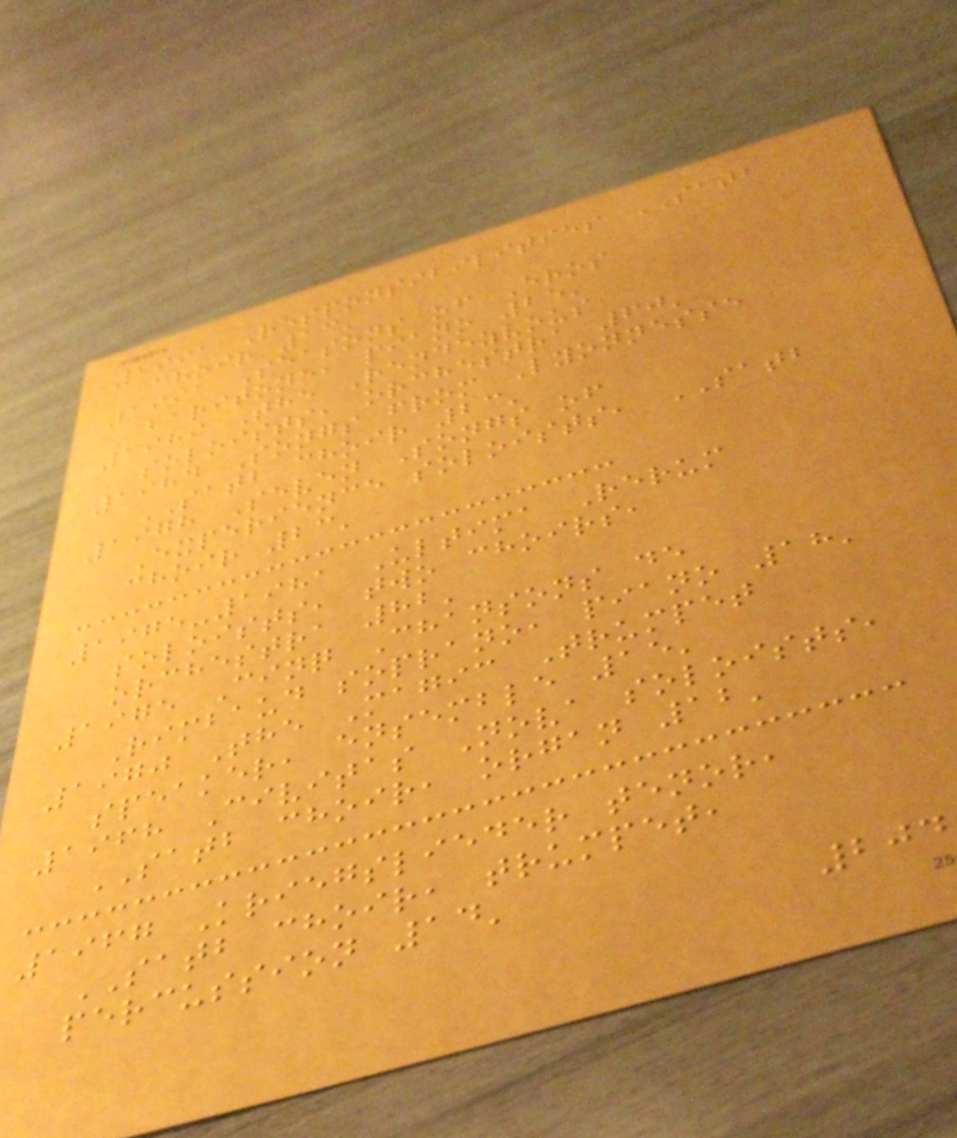1991 Responsibilities SATB
choir 13'
1991 Seasons of Eros
baritone, piano 25'
1989 The Rendezvous
soloists, orchestra 60'
1984 Songs from Lyonnesse
SATB choir 23'
1978 Seven Songs of
Experience soloists, SATB
choir 23'
1975-1981 Ultima Rerum
soloists, two choirs,
orchestra 82'
1975 Cinq Chansons de
Rimbaud soprano, piano 18'
1970 The Magic Trumpet
speaker, ensemble 15'
1968 Civitas Nova soloists,
SATB choir, organ 12'
1967 Kriegslieder tenor,
SATB choir, trumpet,
percussion 14'
204
